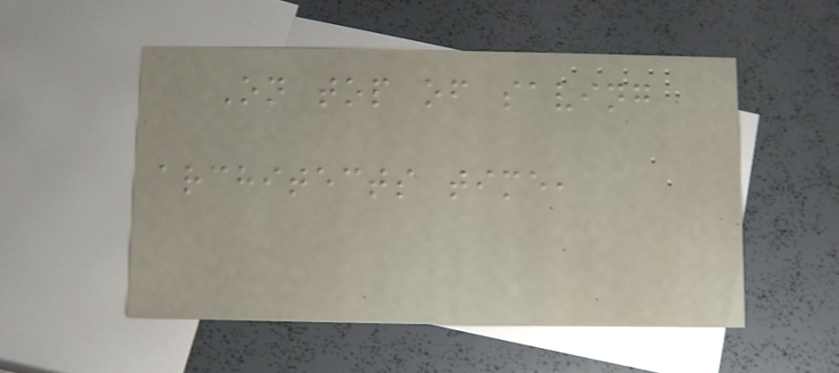On top of saving
architects time,
